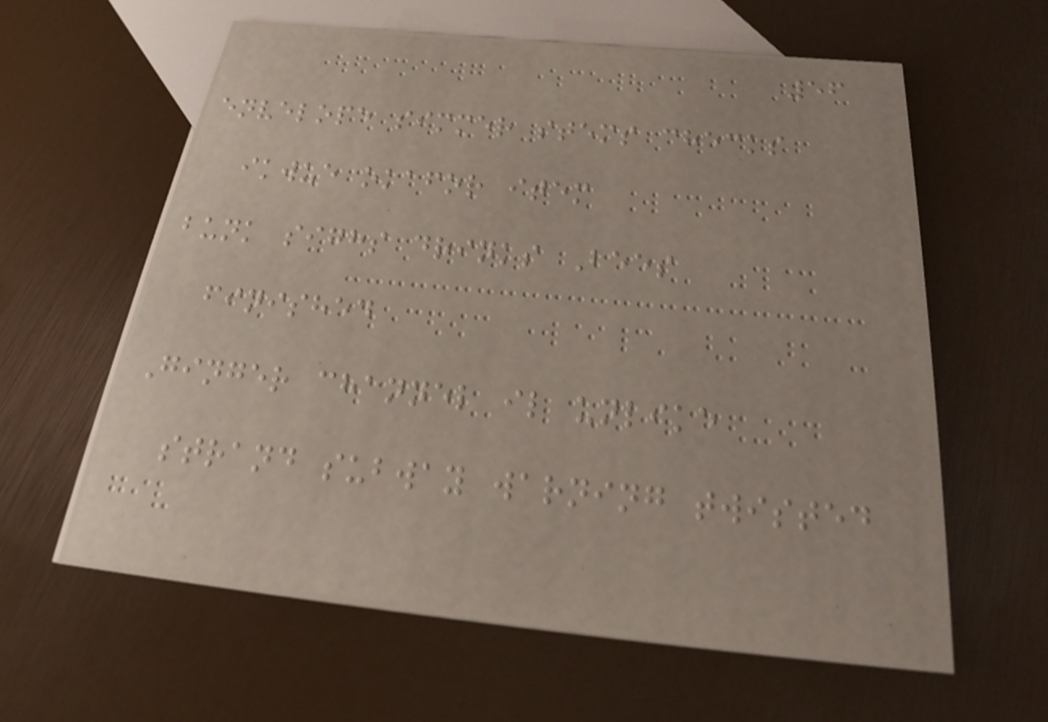56
envelope simmer stems checks
ikwue okafor item
bunk sighs drinks Bees
finished
Ginger channel il unlike
strand subway warning twisted
